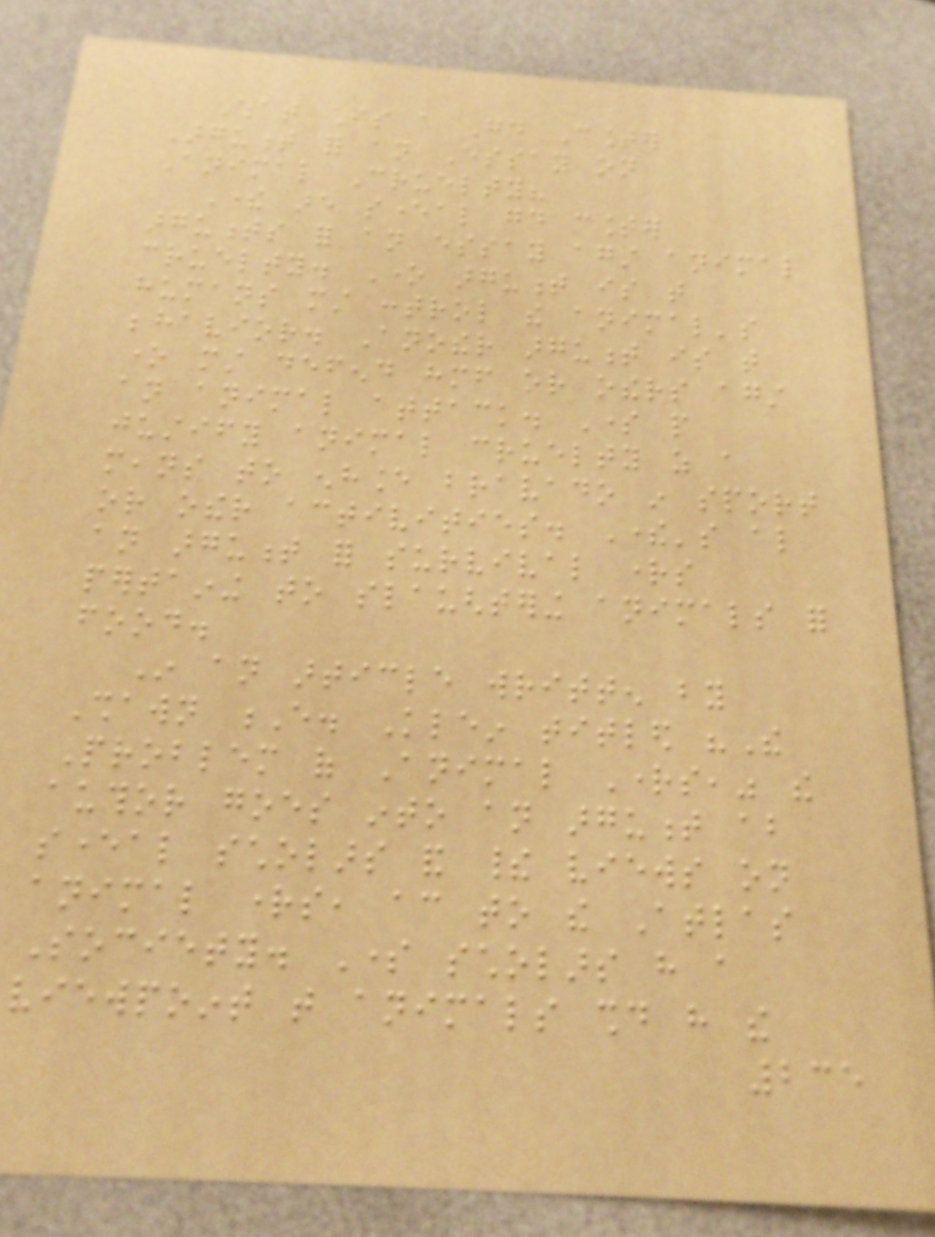What Is a Good Counter
Argument for an Essay on
Animal Cruelty?
There are several good counter
arguments for an essay against animal
cruelty. One argument is that
humans must control the animal's
behavior. Another argument is that
one must defend himself or others against
an animal attack. Some people
justify animal cruelty as a
means to enhance bravado in sport
or other activities. There's also
an argument for survival rights
pertaining to slaughtering animals for
food.
In an article written by
Shawn E. Klein titled "The
Problem of Animal Rights," the
author goes into an argument about
several scholars and their views on
animal rights, according to the Atlas
Society. Some scholars have a
viewpoint that animals should have the
235
